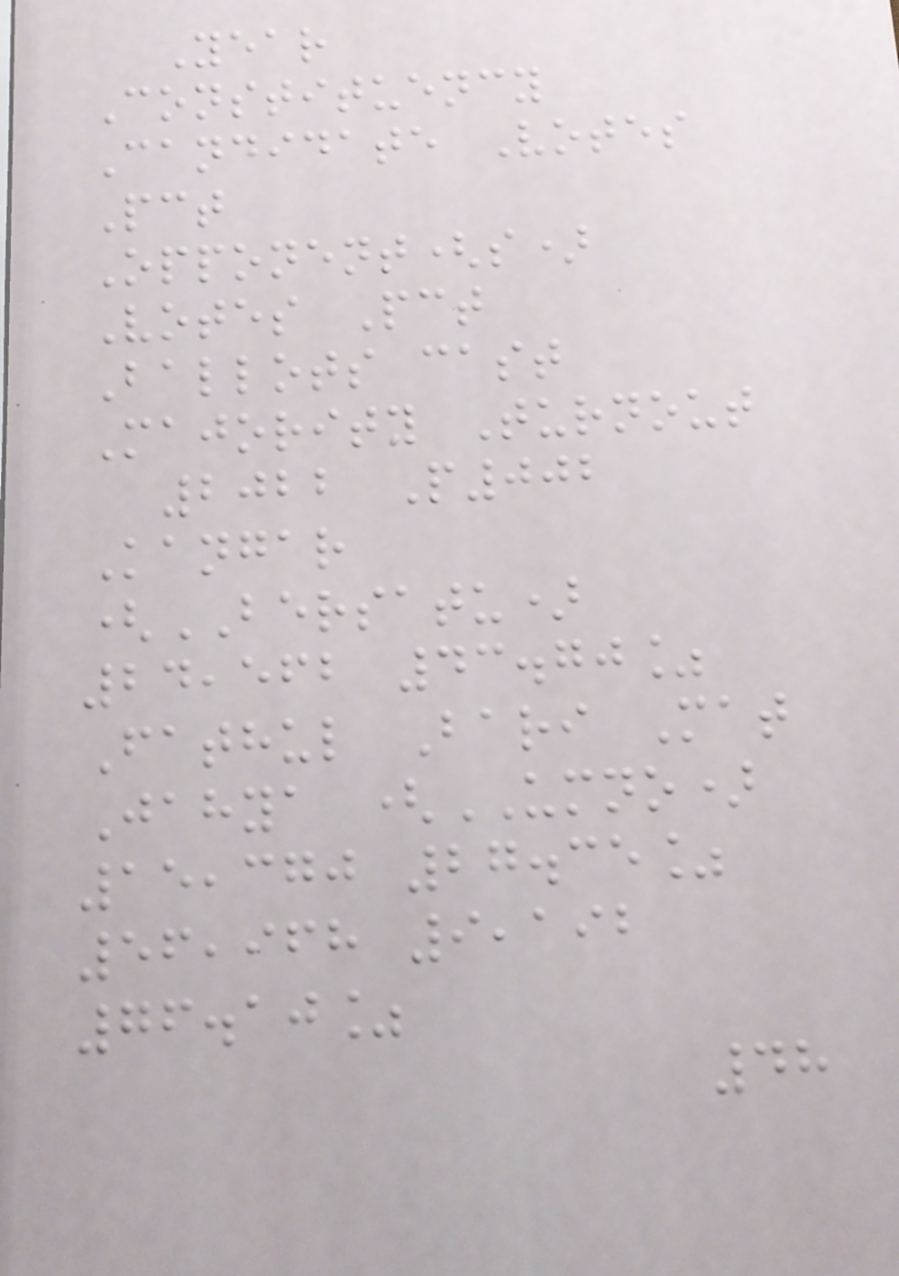Year
Constituency
Candidate Votes
Pct
Opponent(s)
Votes Pct
Ballots cast
Majority Turnout
2022 P002
Kangar
(BERSATU)
24,562 43.70%
Fathul Bari Mat
Jahya (UMNO)
15,370 27.35%
56,968 9,192
76.10%
48
